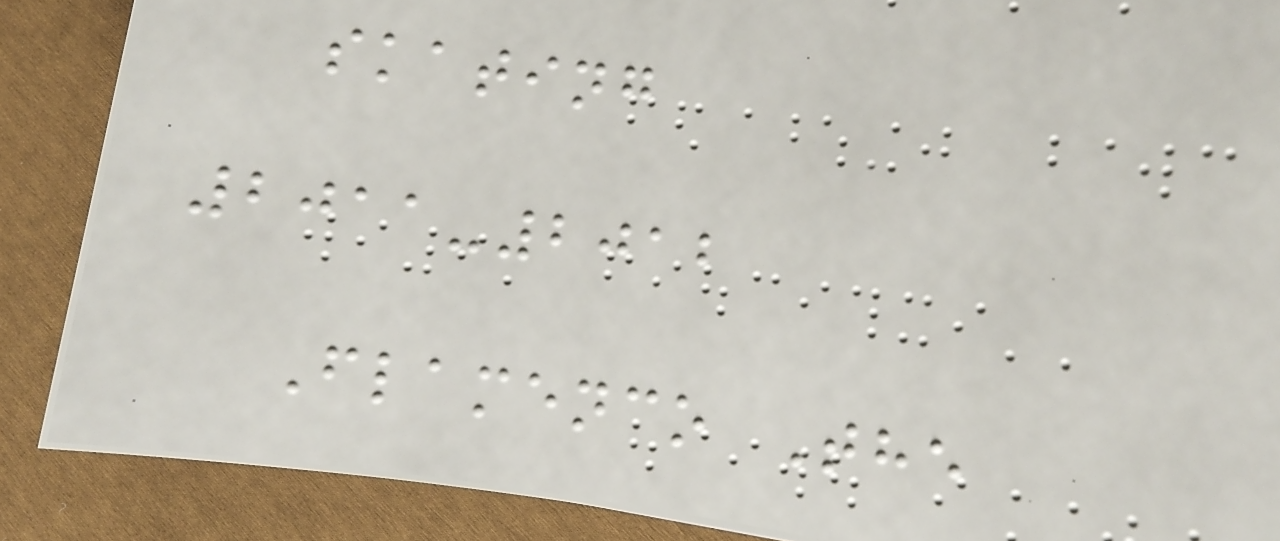skating
2011-2012
Flamenco The
